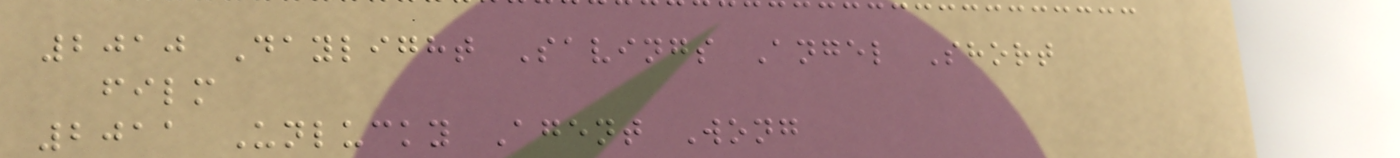2010 Daylight Savings Angel Short
film
2011 Unlucky Agent Wong
